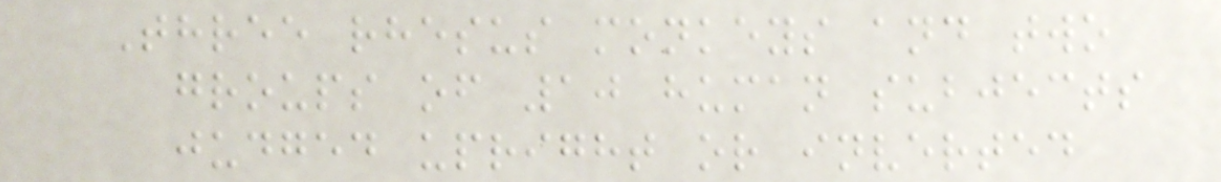Three rhesus monkeys and two
groups of 10 human subjects
judged upright or inverted
